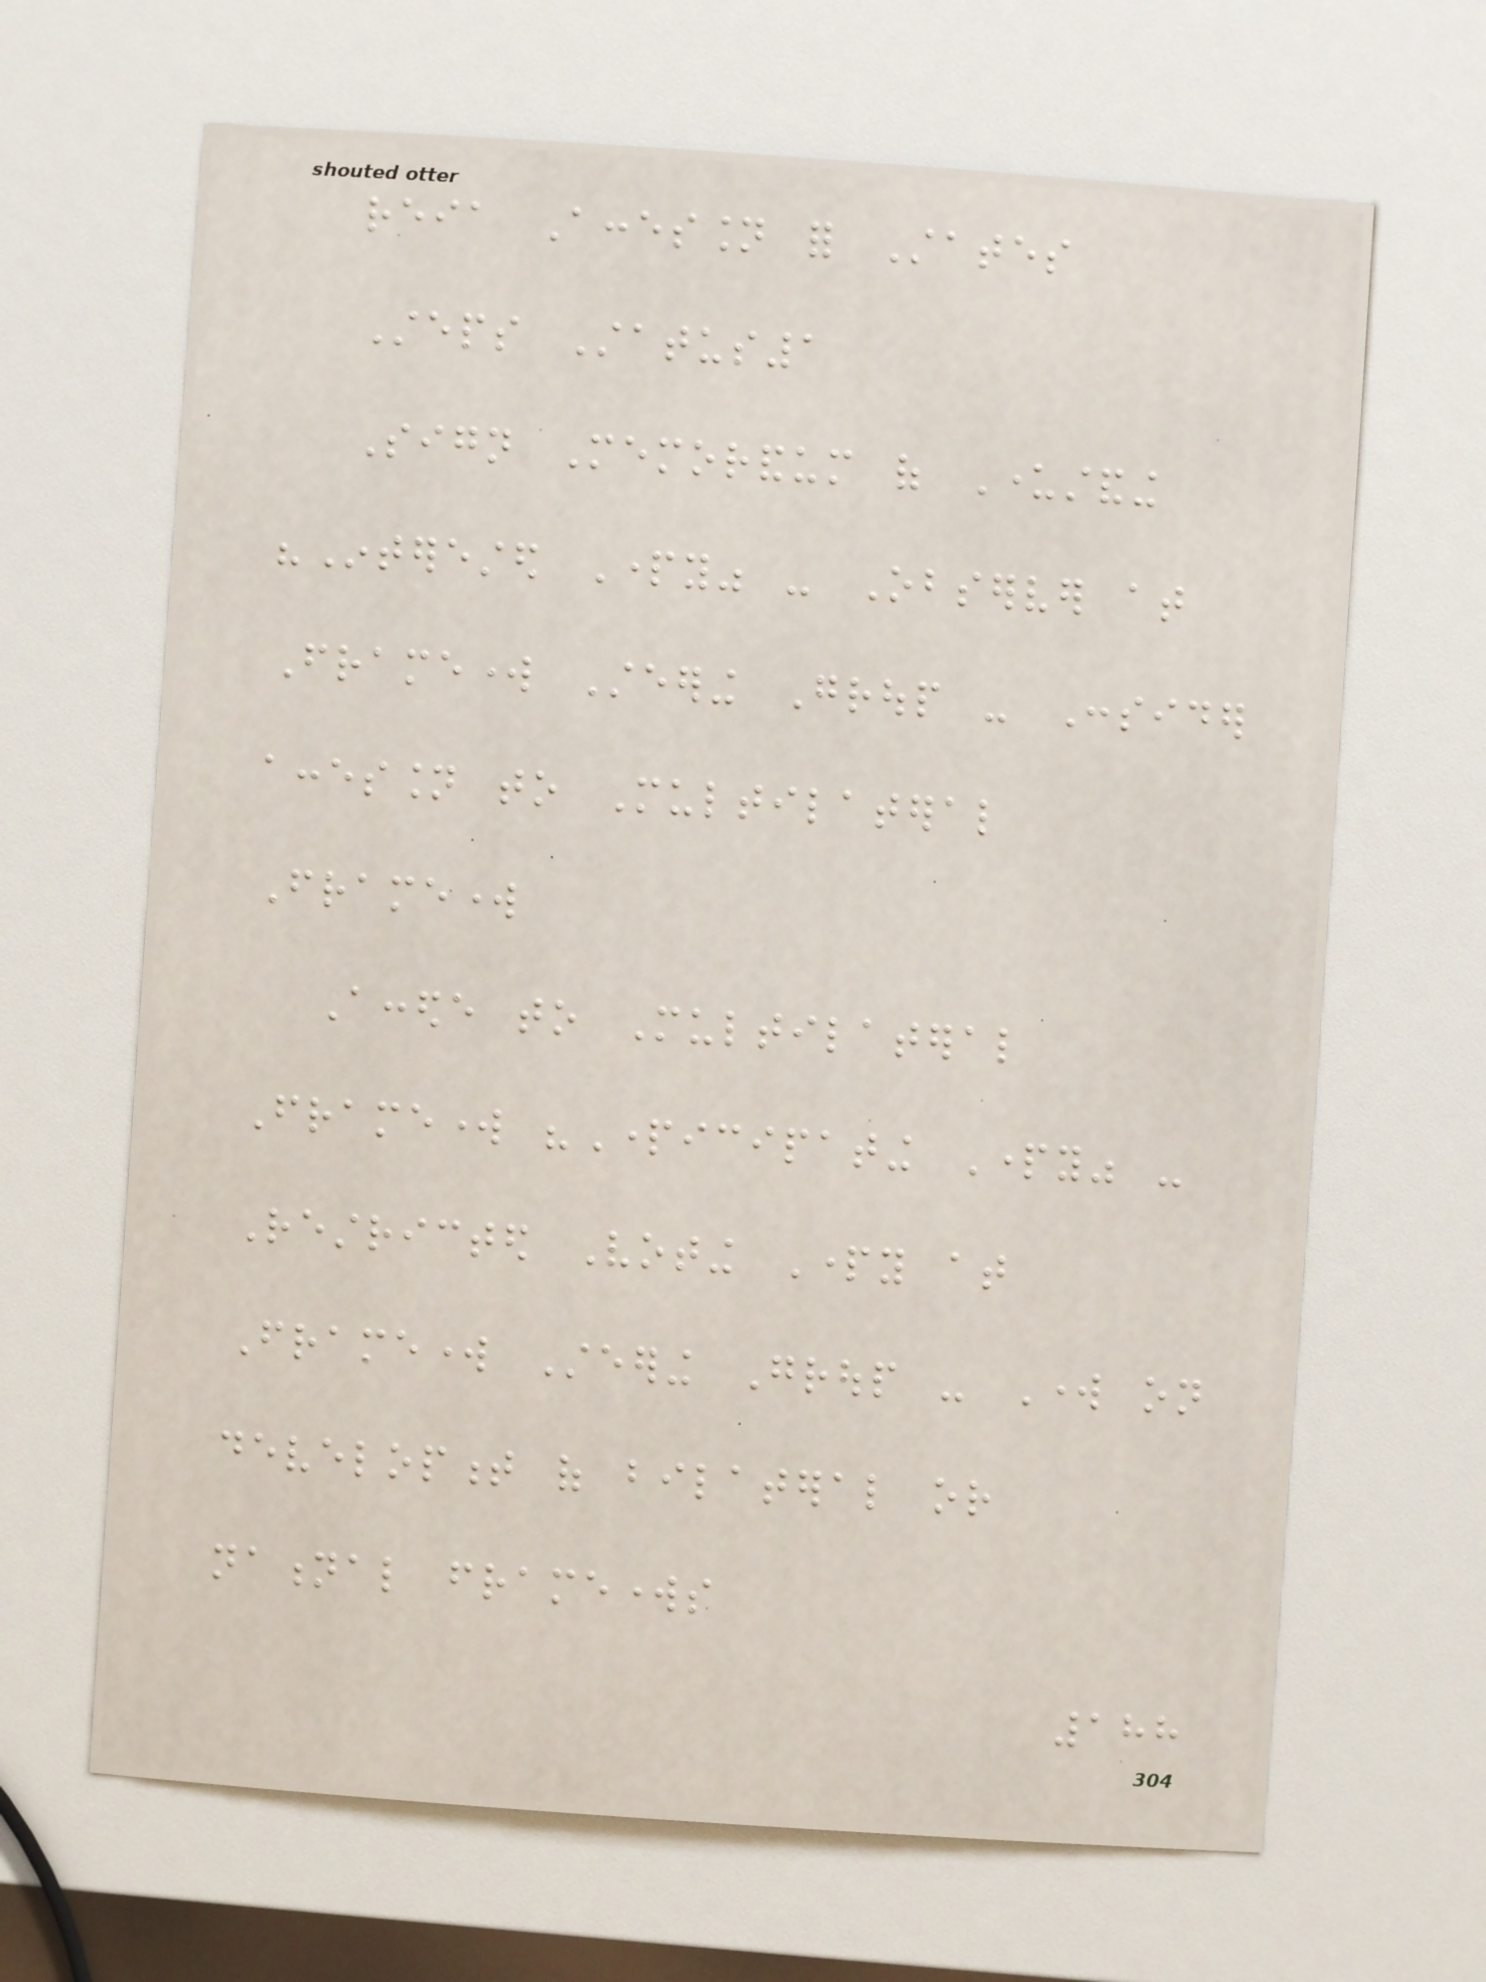reia Accession for States
Steps Status1
Sign Memorandum of Understanding
"Interested Party" - Observer at
Framework Steering Group - Consider
accession to Multilateral
Framework
Accede to Multilateral
Framework "Participating Party" -
Restricted Voting Party at
Framework Steering Group - Work on
development of bilateral or
national frameworks
188
